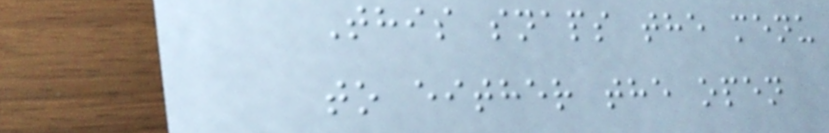This snaps the menu
to either the open
